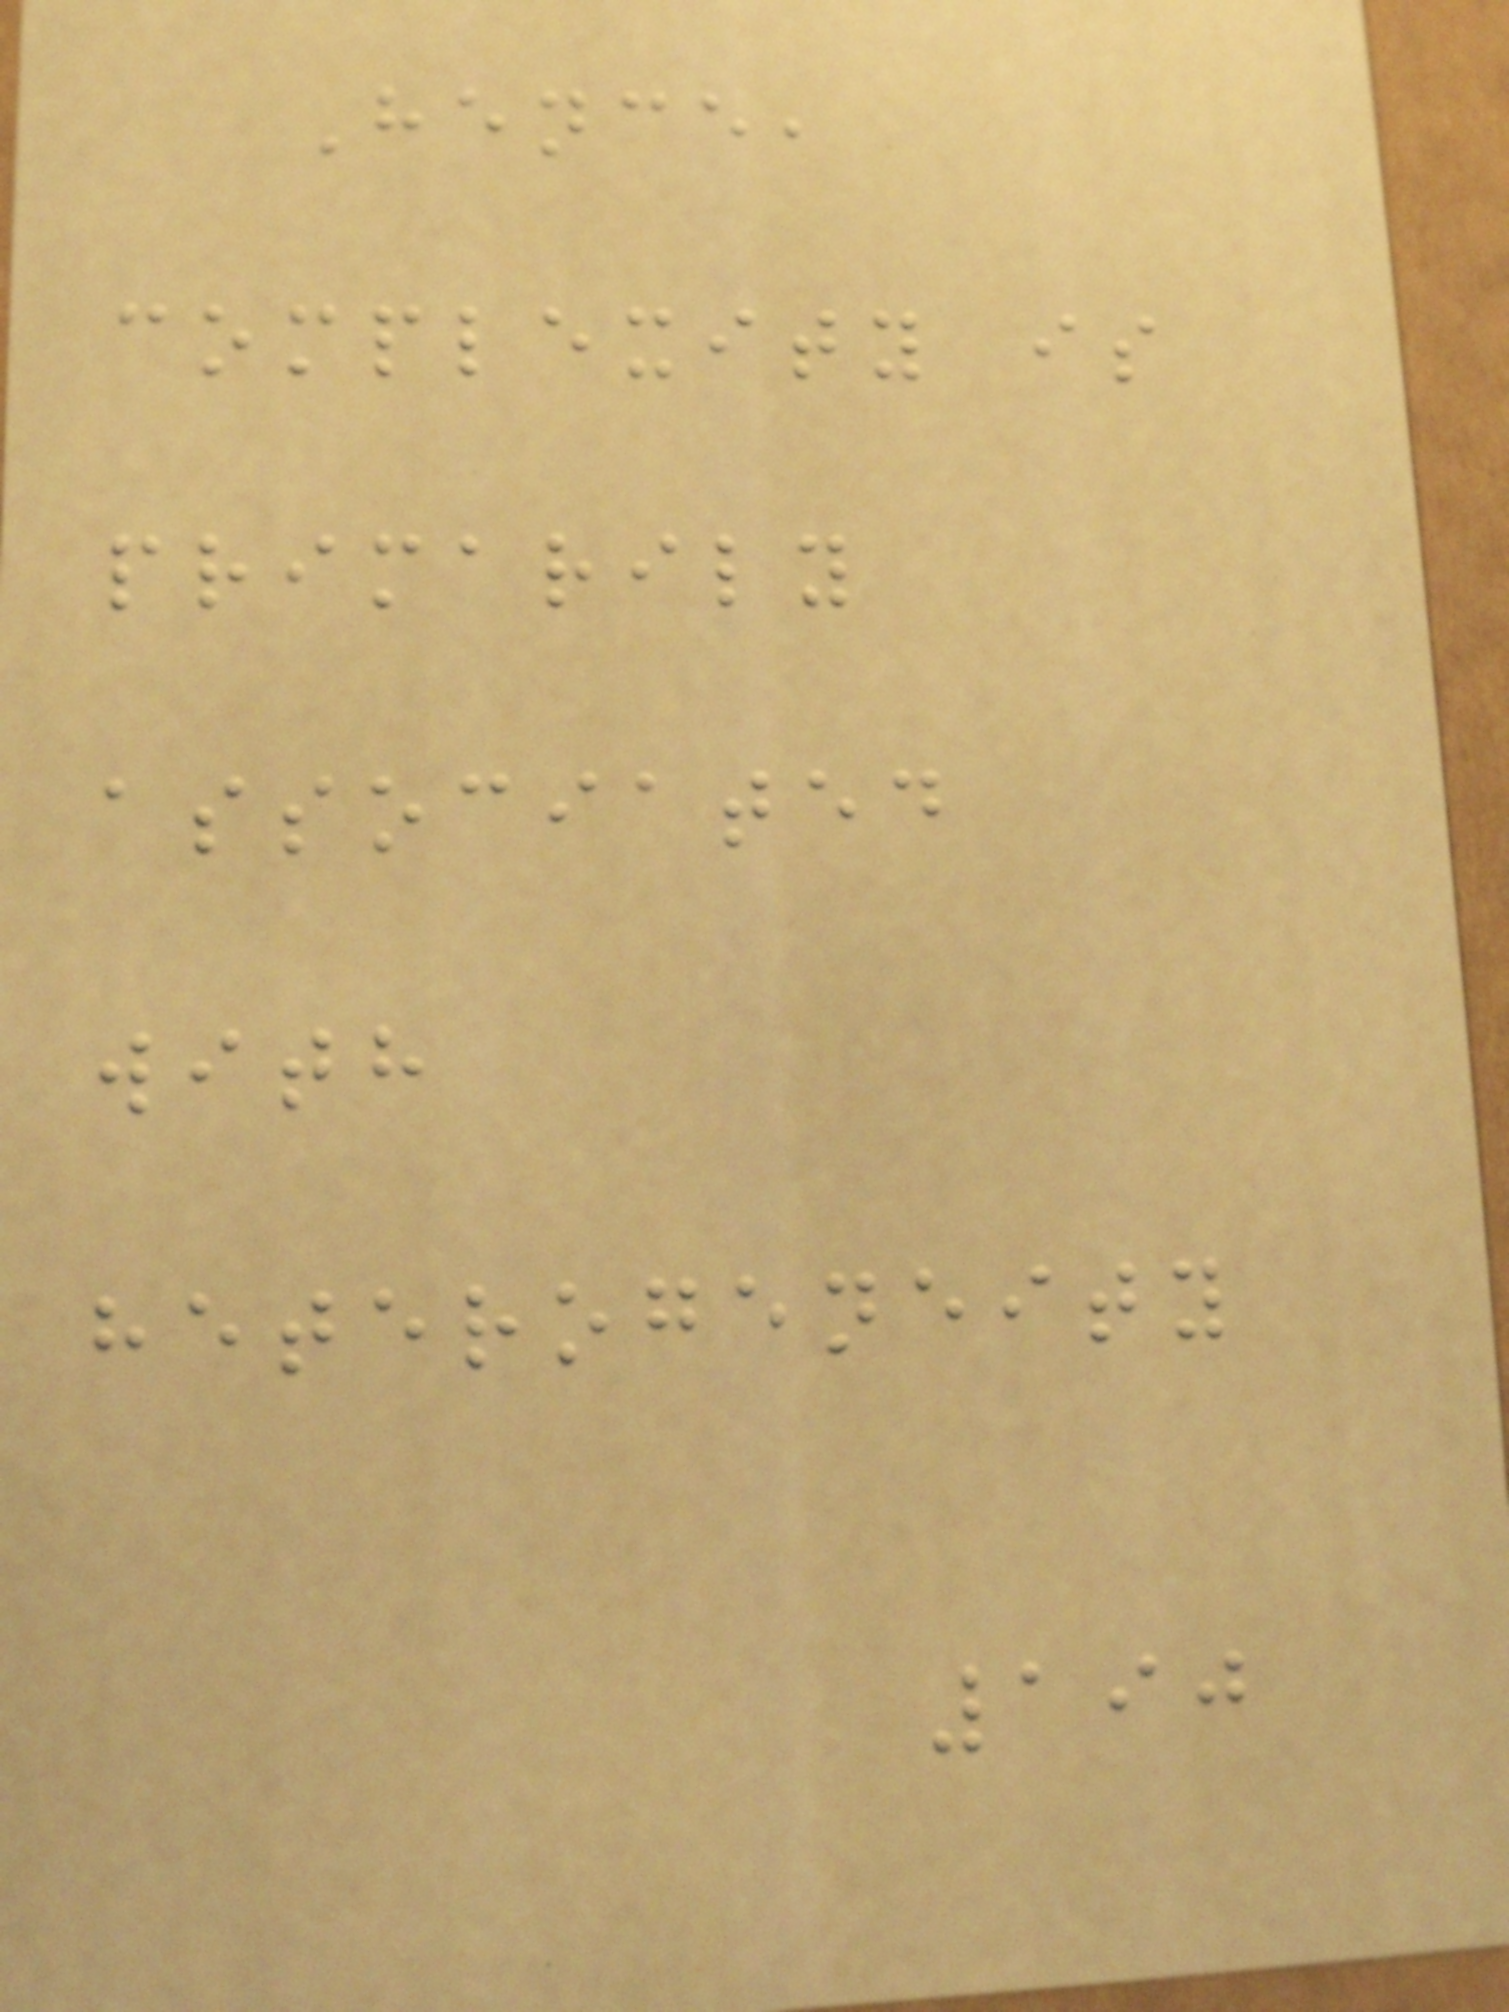Hence,
complexity is
primarily
associated
with
heterogeneity
190
